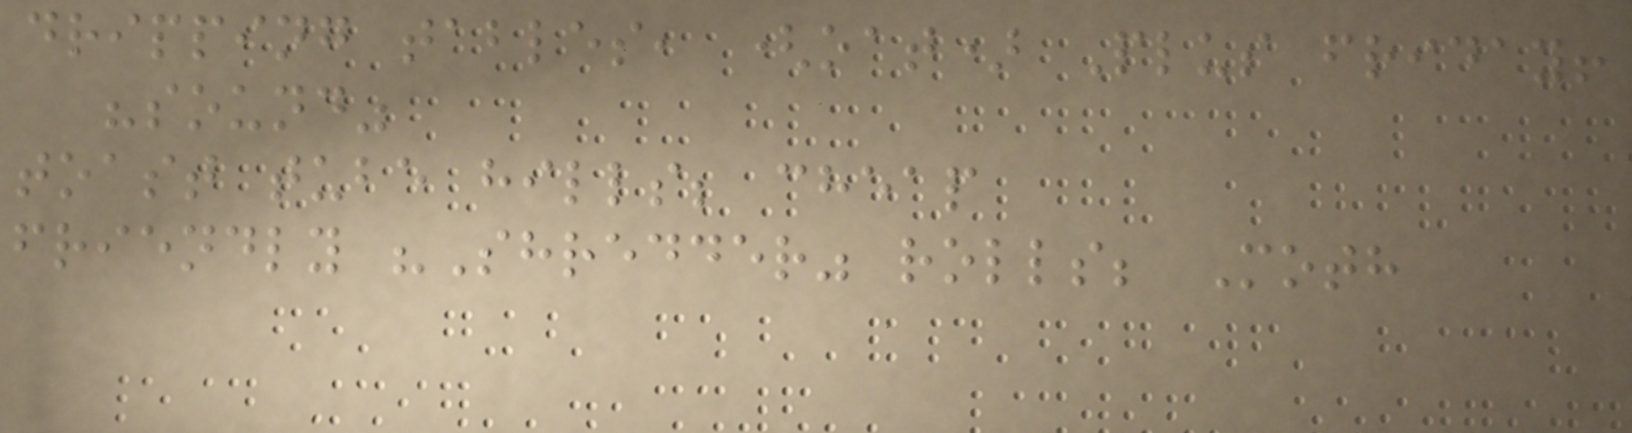dripping tables, (oat) Plus friday!
"sound"
toast tube hills; cheap
friendly "Shredder" rolls; Moth
